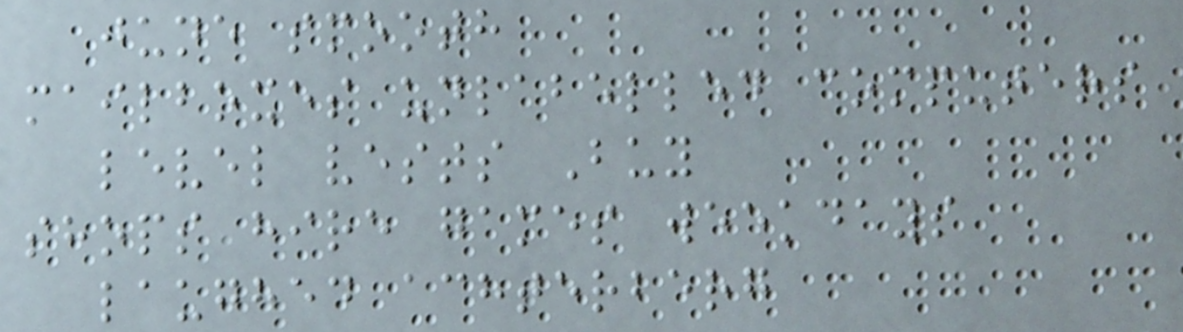june smooth
mailboxes unlabelled computers
level vests Buy
shops hire games weekdays
laughed achterberg
